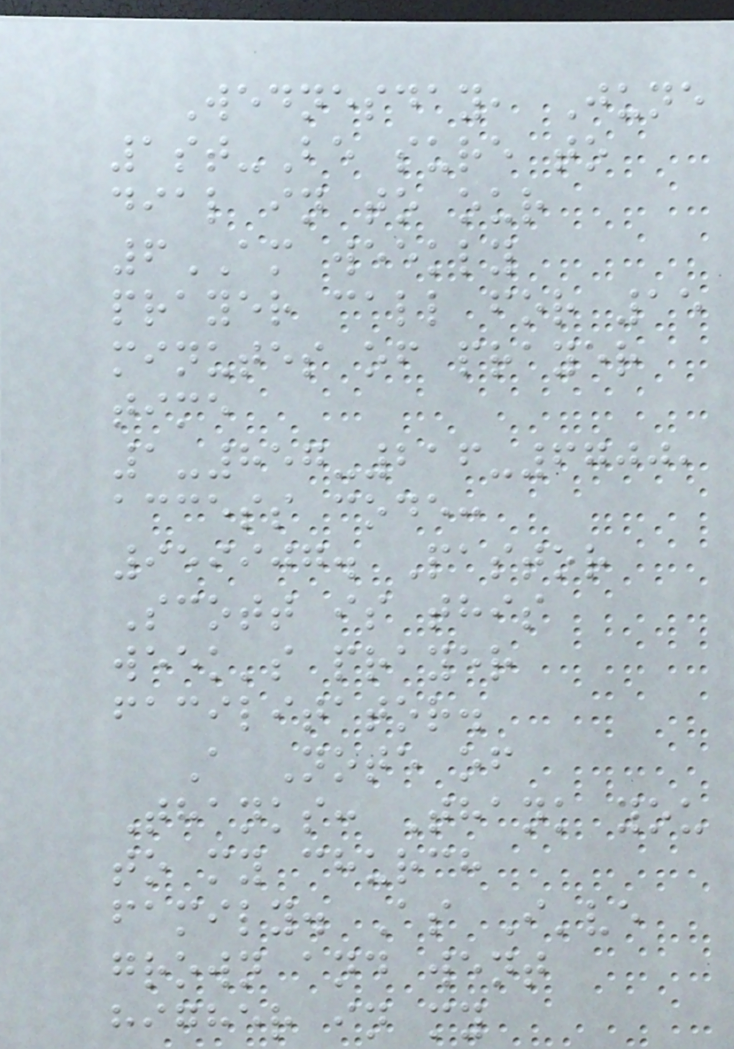Wednesday, June
1st-Be sure to
dial in to our
6AM weekly
prayer call for 15
minutes of prayer
time
1-857-216-6700,
access code:
959907. Pastor
Scott is this
week's prayer
facilitator.
A Note of
Thanks: Thank you
to my church
family. As I've
grown and went
higher in my
